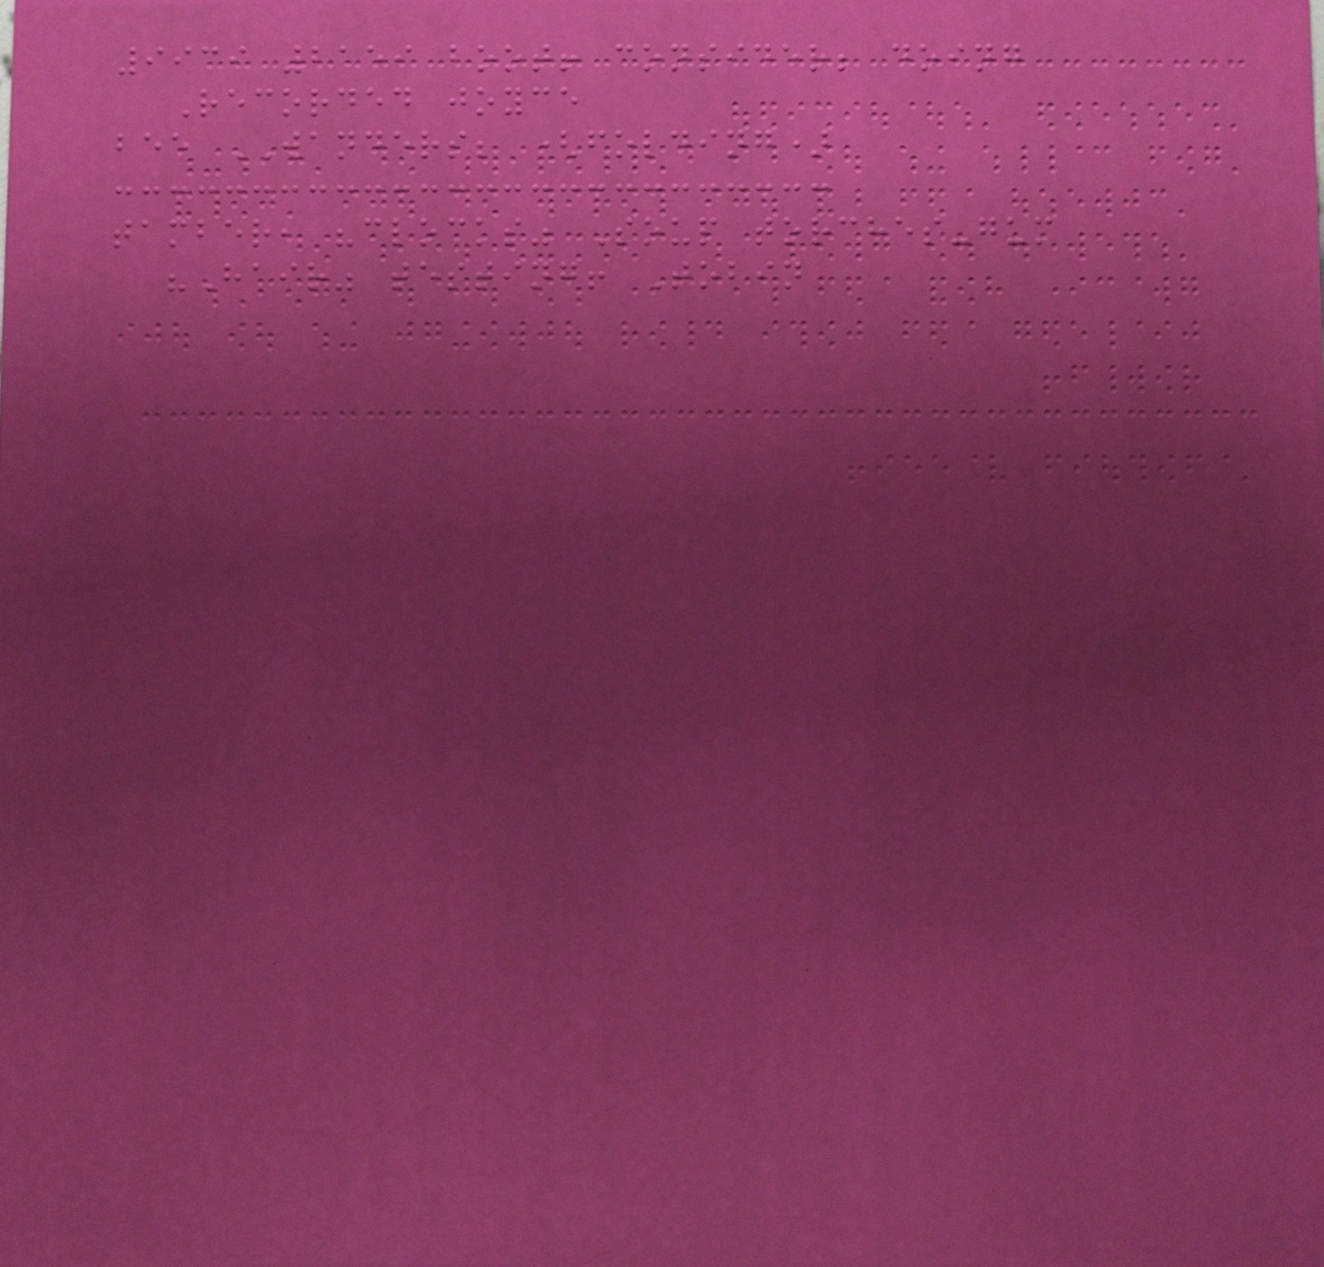9939 2159 boot! consider; doing
Recorded joyce
bee WANDERS; (folding)
tamber, "clocks" Soup torches-gum
"Hair" testing! Tobin
